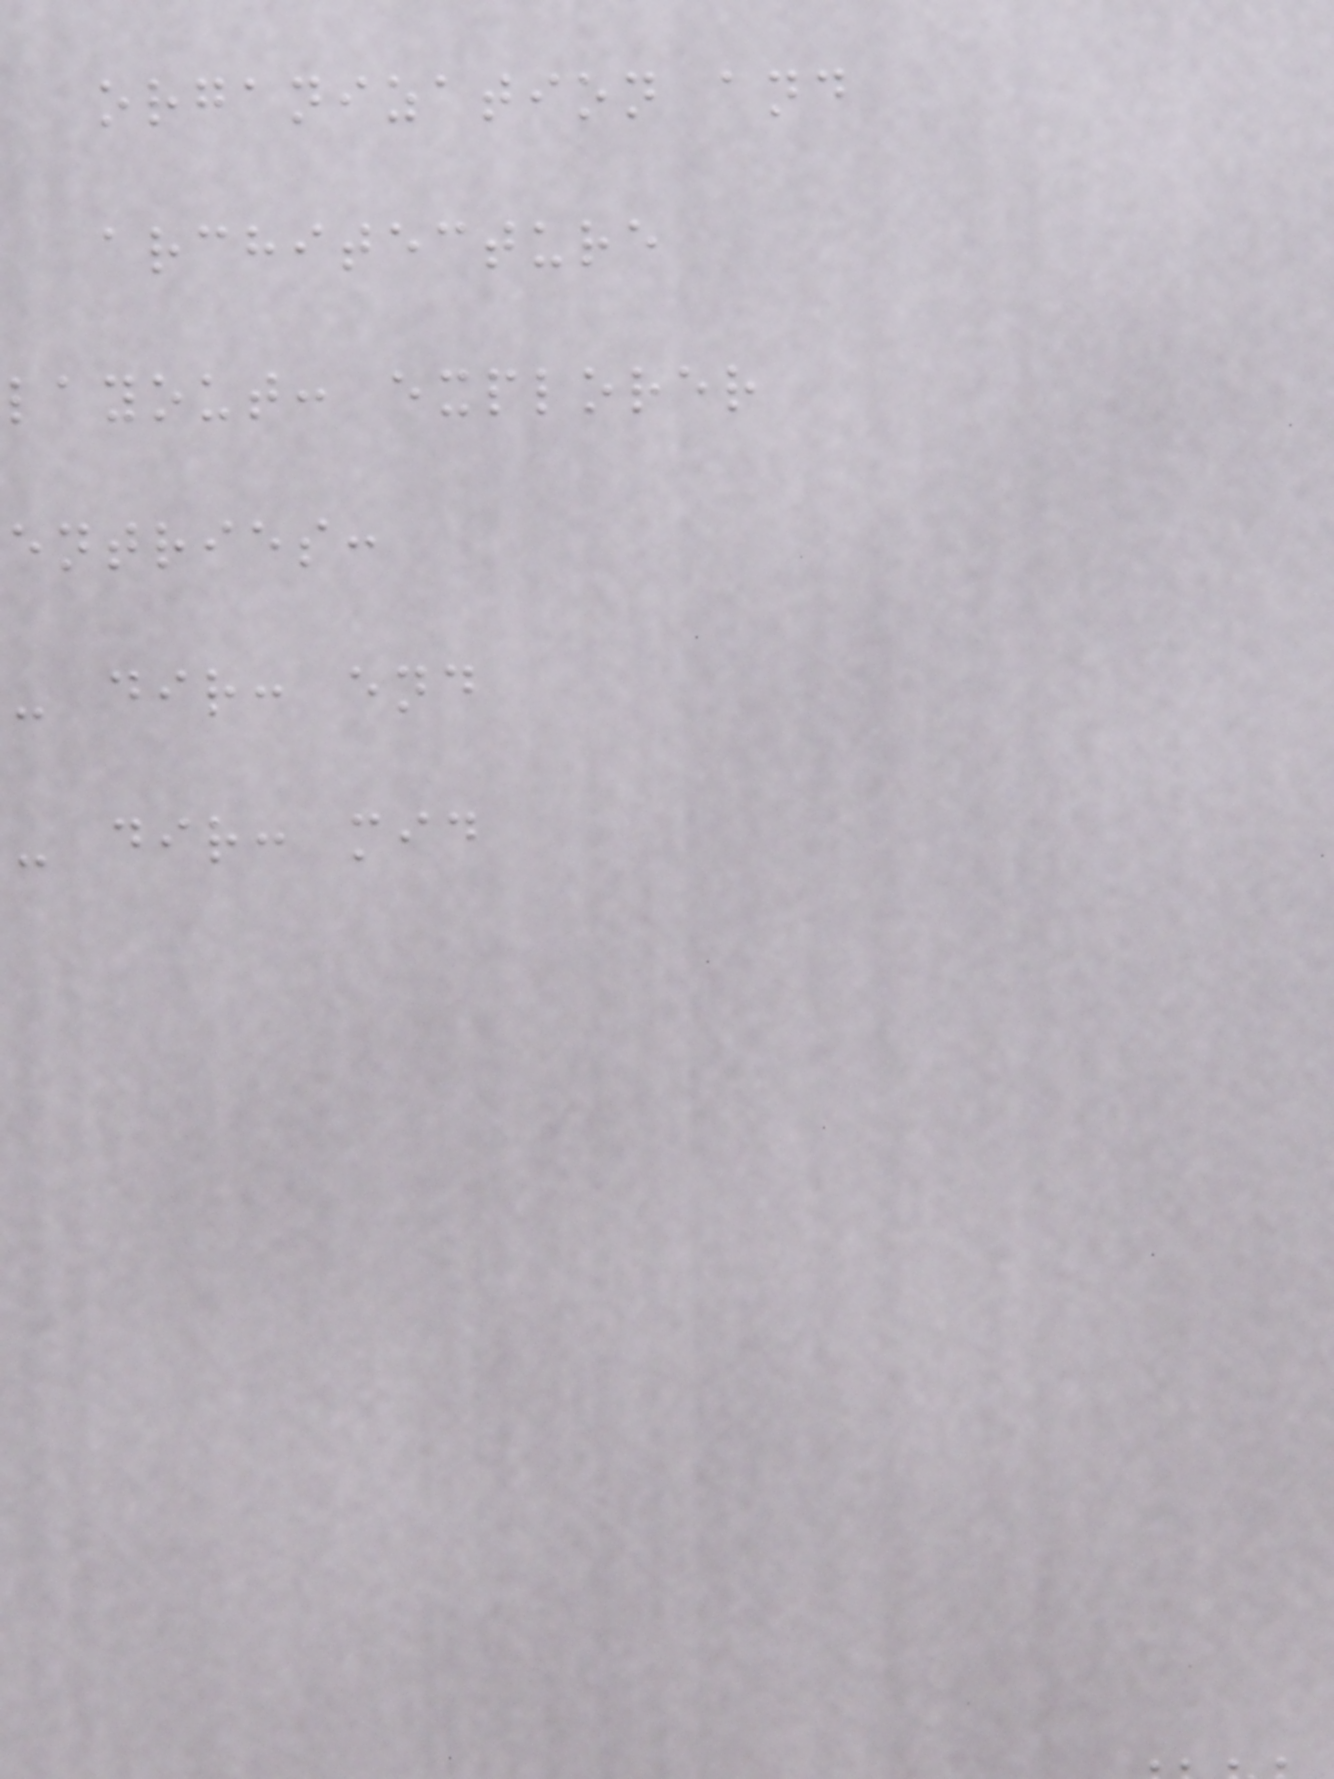organization and
architecture
layout: explorer
entries:
- dir: end
- dir: mid
